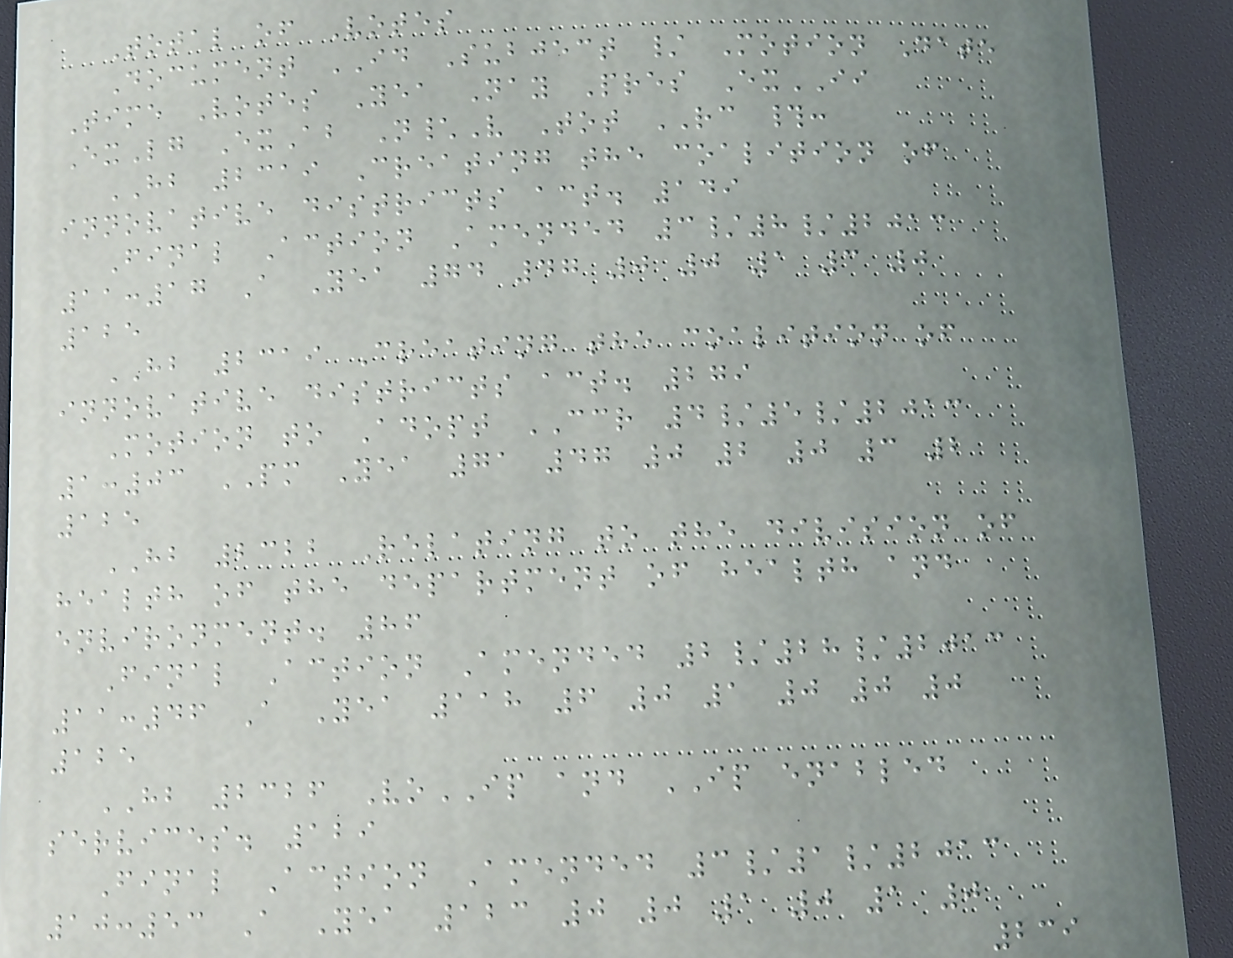Total of Votes
Document ID Subject / Motion Date
Time Votes Yea Nay Pres ExII
ExLg ExAb N\V Tot RC #:
HB 2319 Creating the coalition of
innovative districts act. 149
Final Action Amended 3/8/2013
11:17 A Yea 74 47 0 0 1 3 0
125
HB 2319 Creating the coalition of
innovative districts act. 279
Motion to Adopt CCR 4/5/2013
1:03 PM Yea 71 47 0 2 0 3 2
125
HB 2322 Relating to the division of
health of the department of health and
environment. 86
Final Action Amended 2/28/2013
11:46 A Yea 118 6 0 1 0 0 0
125
HB 2326 VoIP and IP enabled
services. 129
Final Action Amended 3/1/2013
10:53 A Yea 123 0 0 1 0 1 0
239
